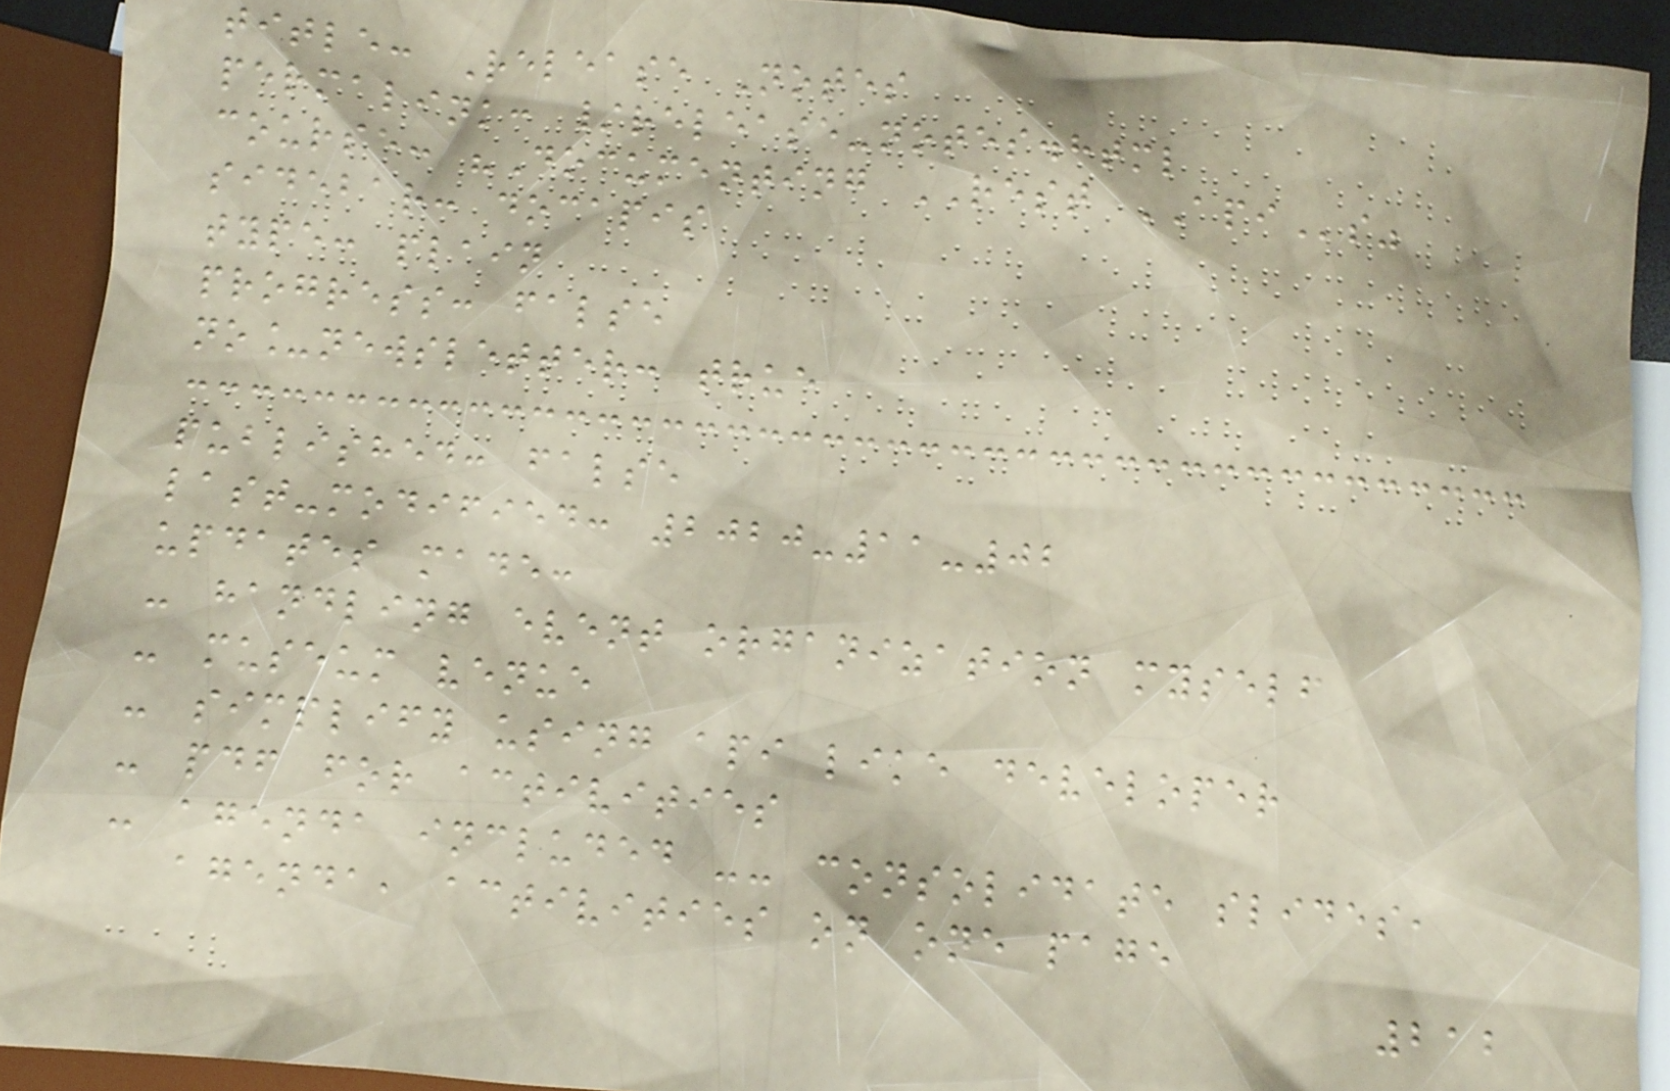title: Release Notes
permalink: /release-notes.html
course: "Documenting REST APIs"
sidebar: docapis
type: plain
progress: false
no_newsletter: true
published: false
last-modified: 2020-11-02
updates made:
- handling event organization myself
- museum venue
- simplify using api like developer
- pdf for activities
- agenda included -- consolidate slides,
agenda, activities on one page
212
